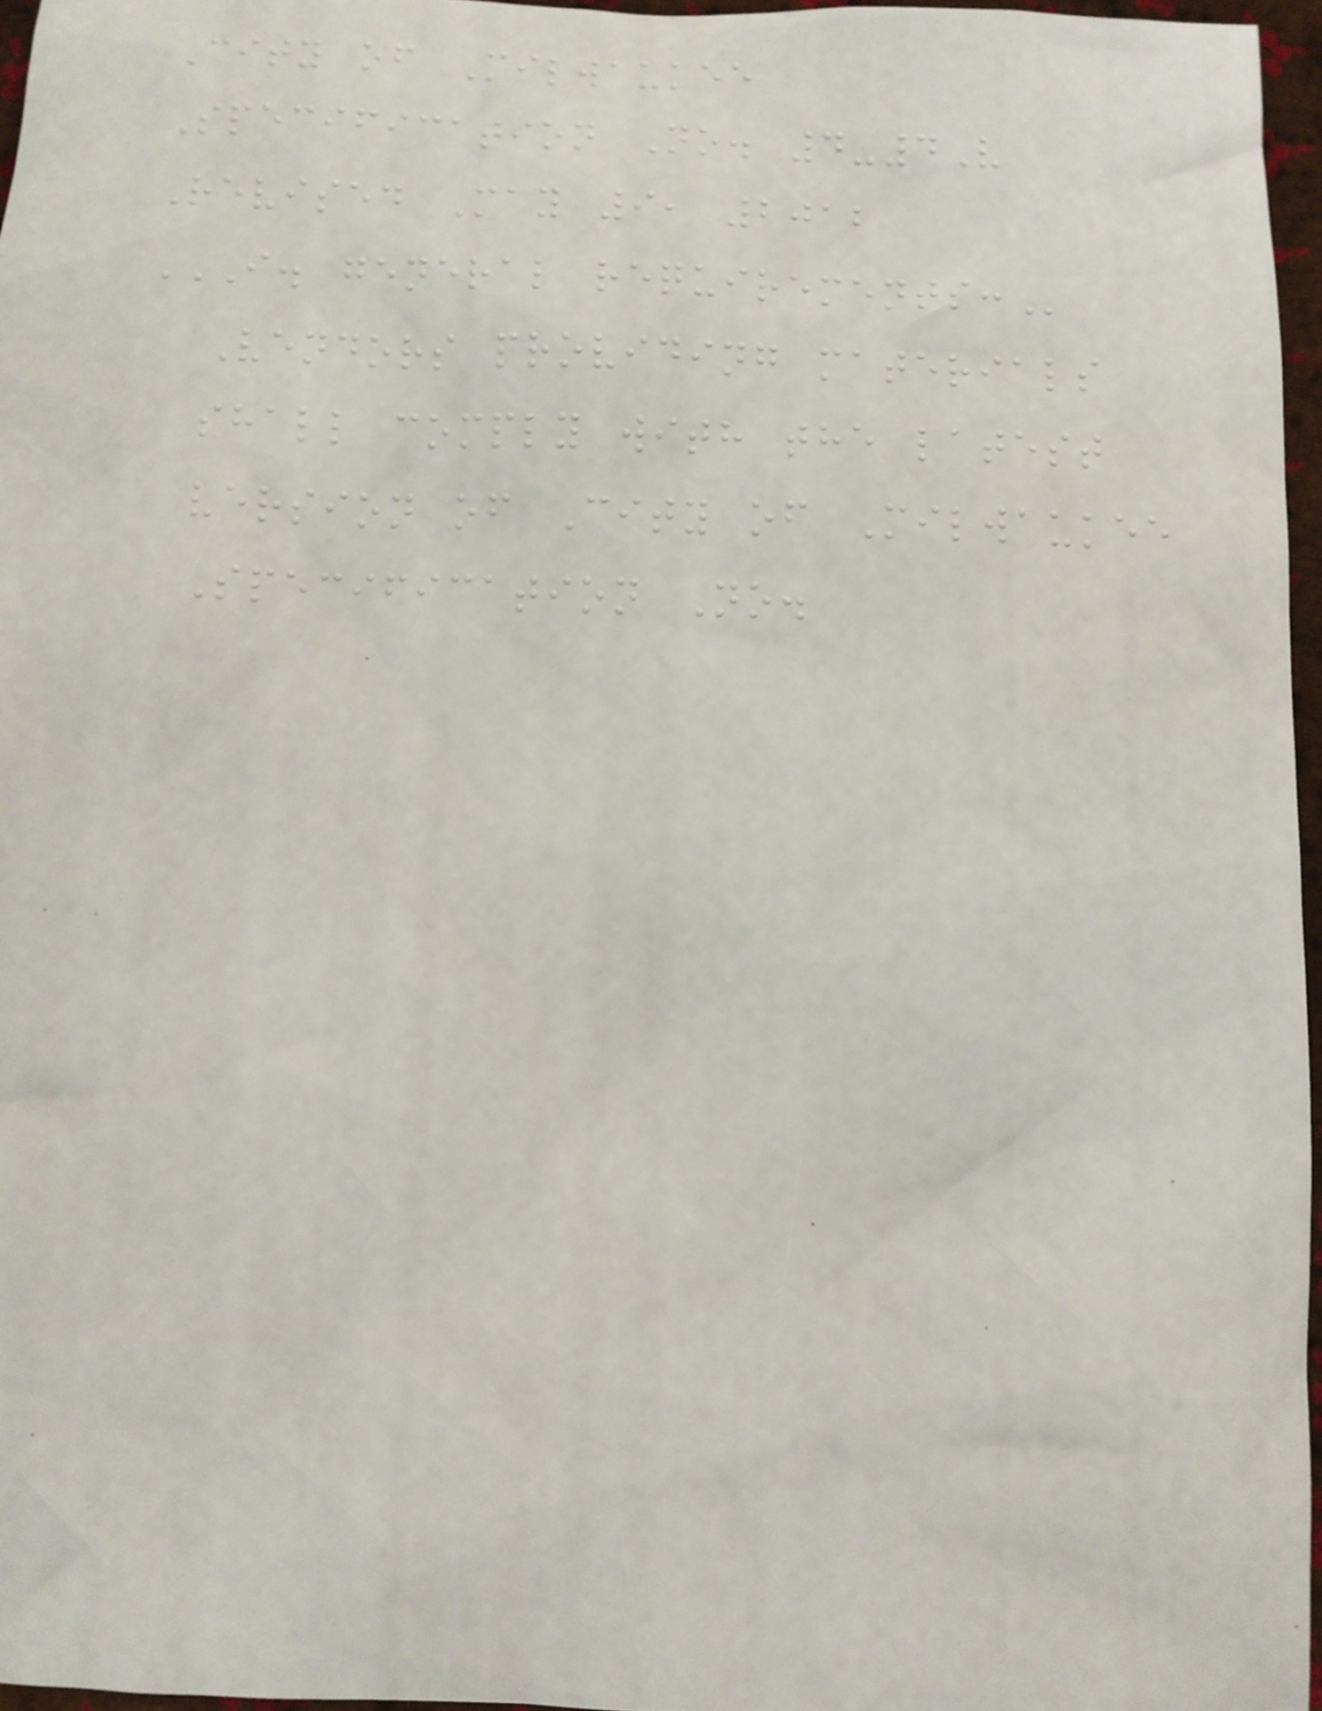City of Milwaukee
Specification No. 4-4V
Revised May 9, 2012
I. GENERAL REQUIREMENTS:
Vendors providing materials
shall comply with the latest
version of City of Milwaukee
Specification No.
